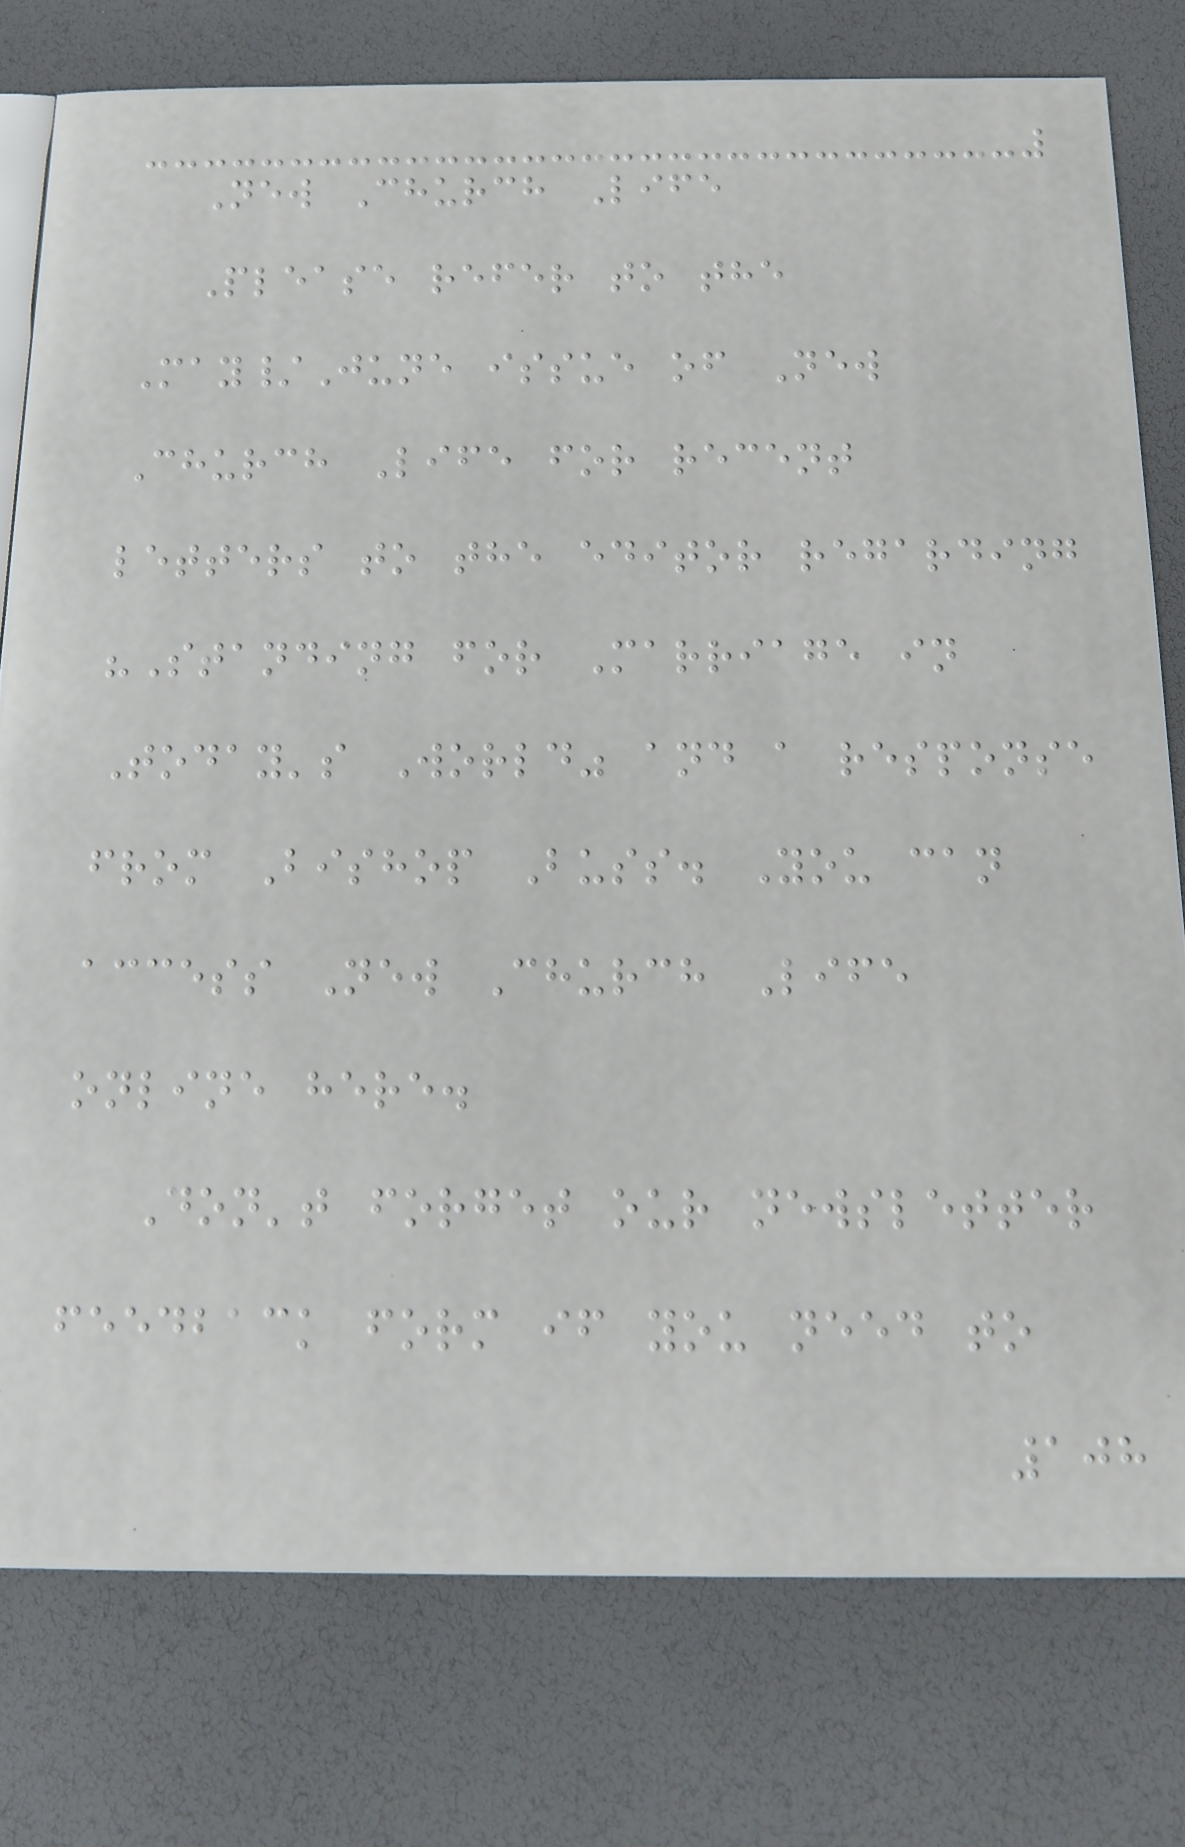New Church Life
Please refer to the
May/June issue of New
Church Life for recent
letters to the editor regarding
"Standing for Marriage in
Today's World" and a response
from Bishop Buss. You can
access New Church Life
online here.
Don't forget our newsletter
feedback form if you need to
108
